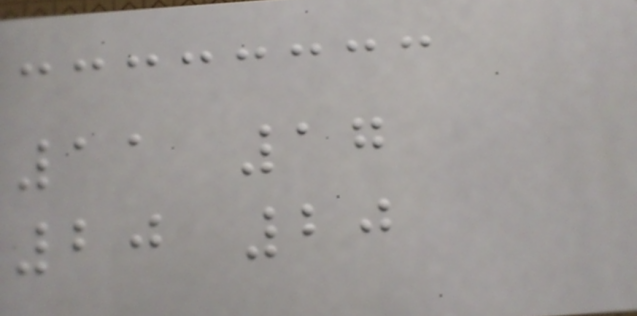11 17
20 20
